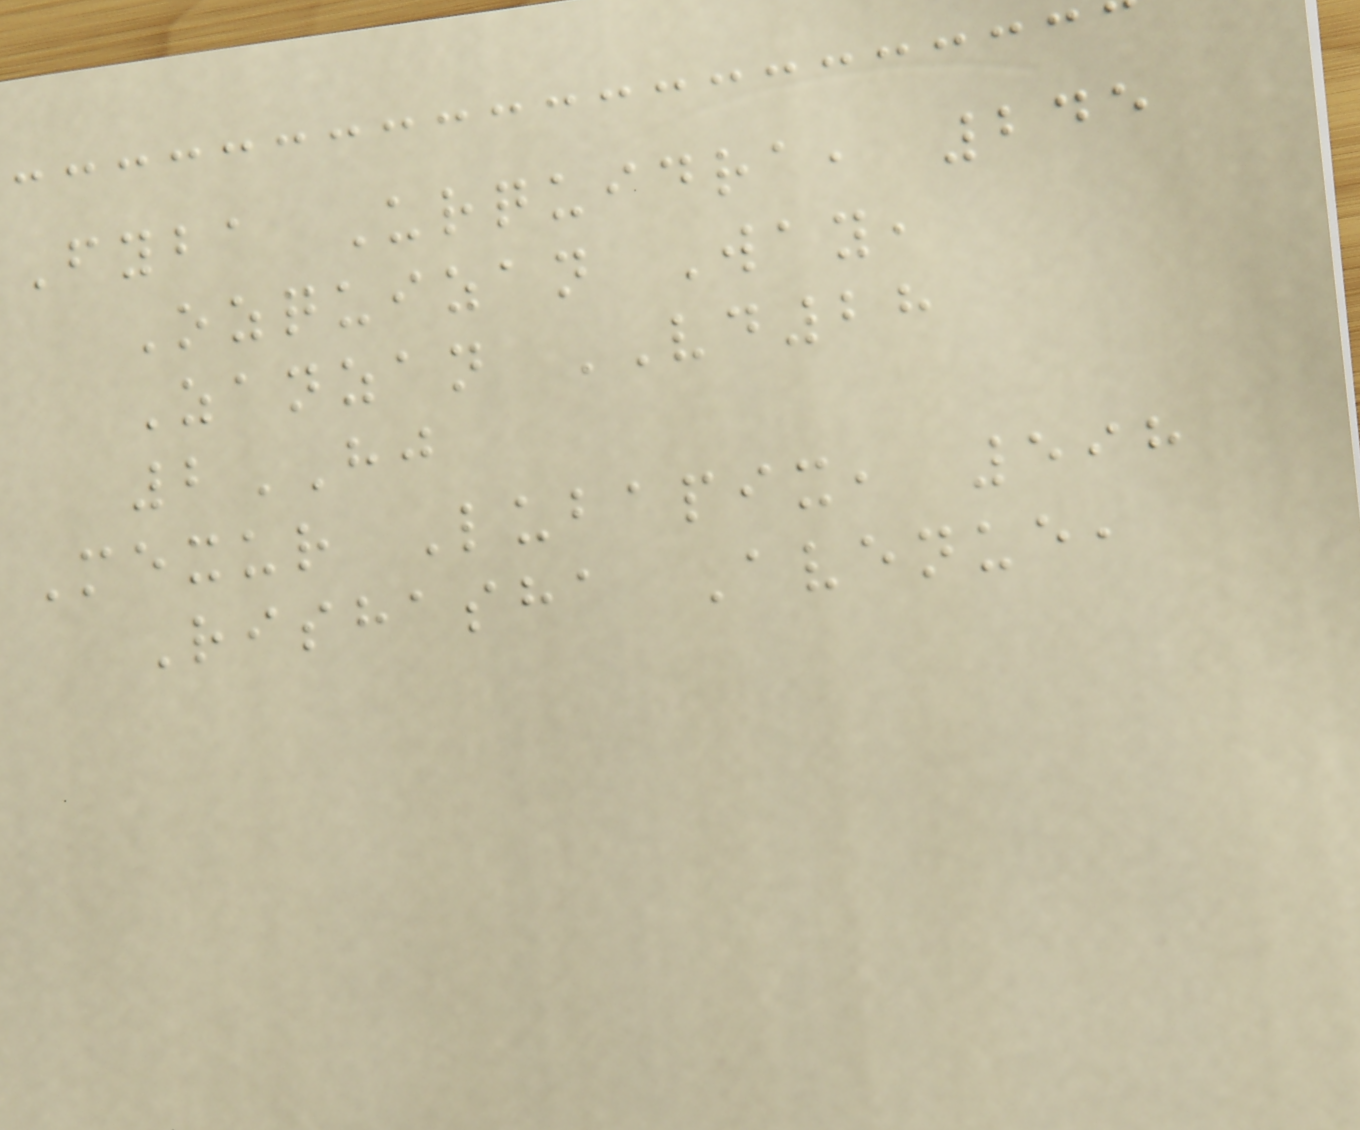Fyba Urquidra, 245
Ozquizan Way,
Zanzan VD28
2HJ
Mexur Lubapix, 598
Rishasha Avenue,
